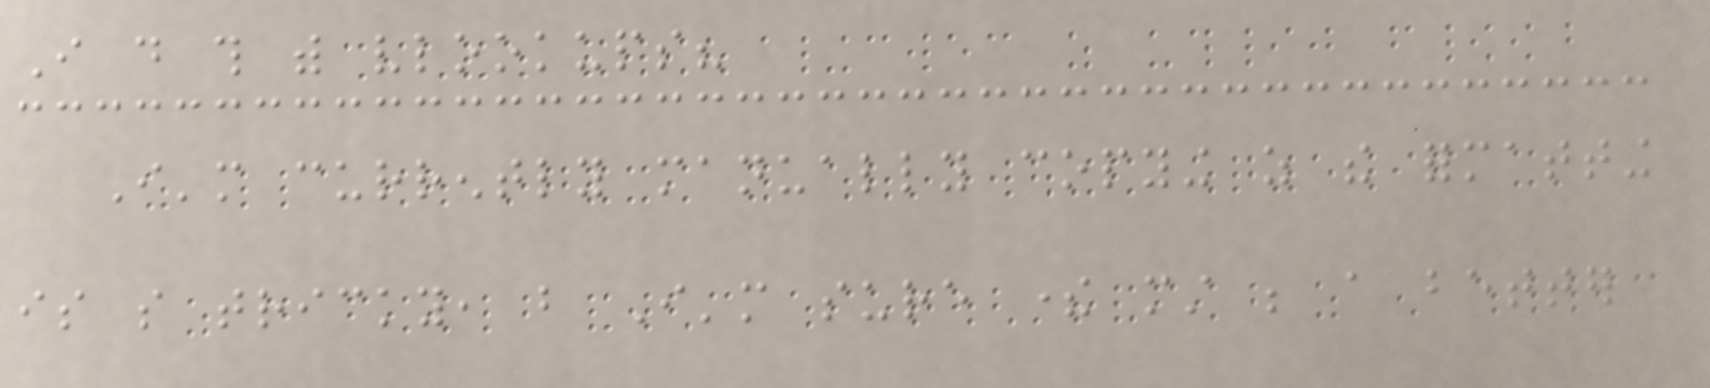I do this with vlookups?
I'm currently manually copying as the formatting
is so tricky, but I'm sure there must be a better
